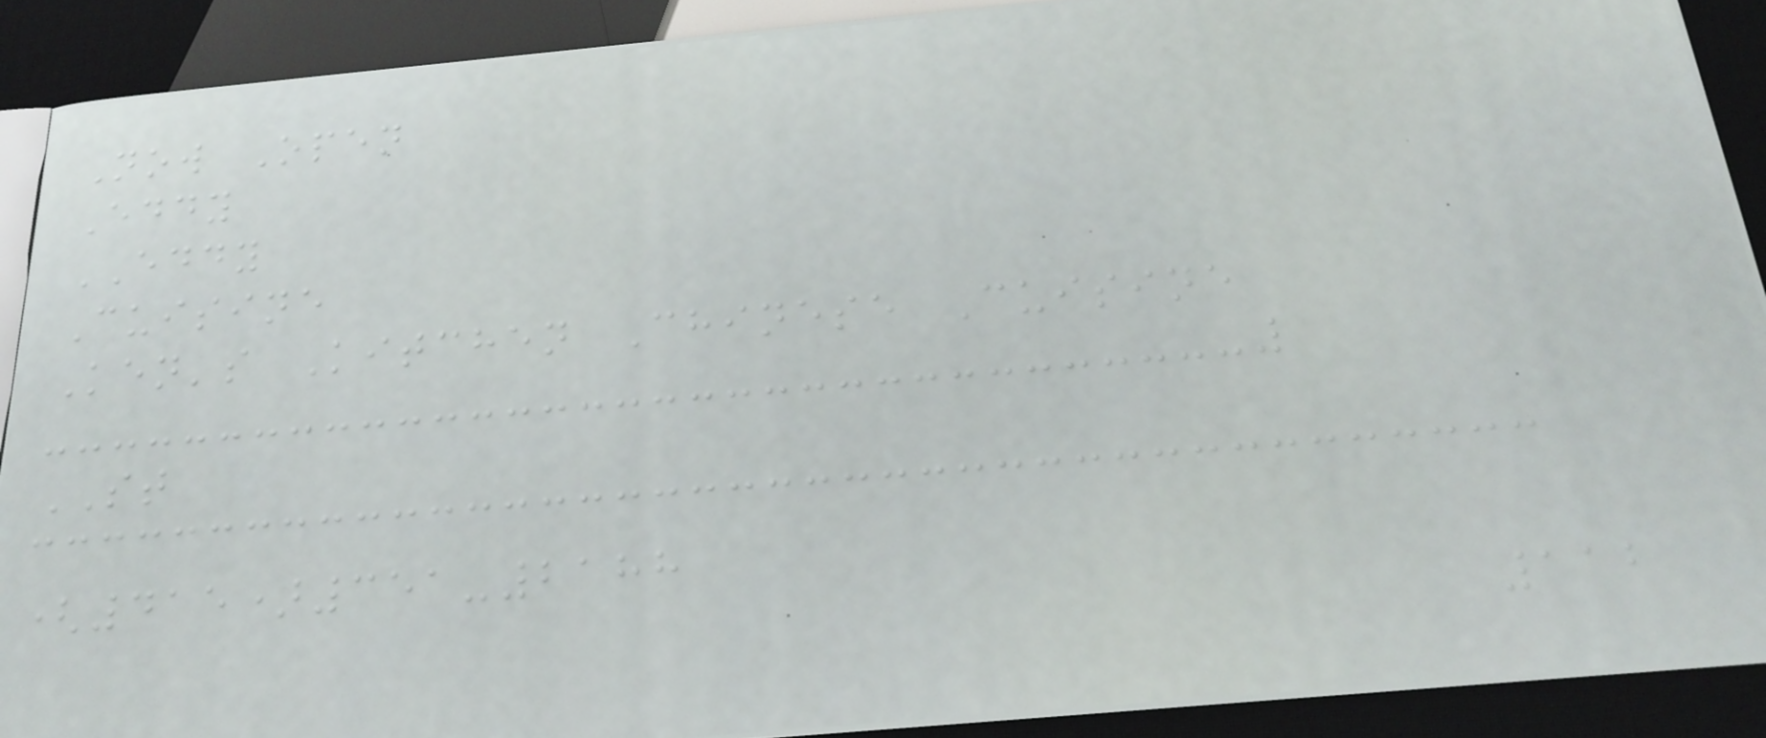Now Open
Eddy
EDDY
Cuisine
Ken's Kitchen Chinese Cuisine
ST
(415)351-2188
112
